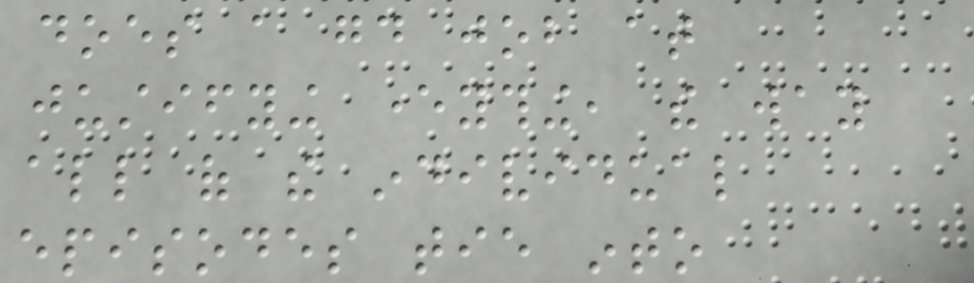does a good job at
justifying everything, the way
all of the individual
episodes tie into
